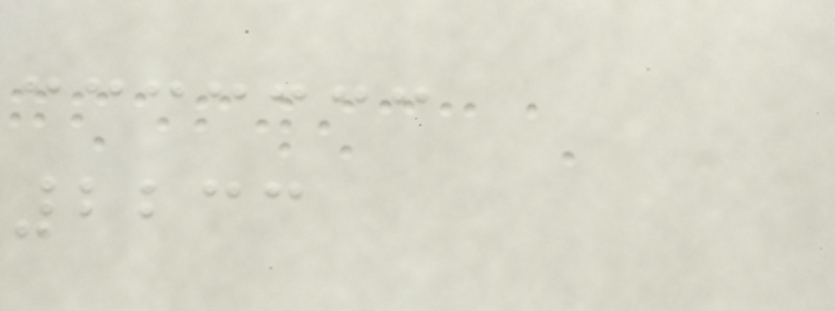2233
